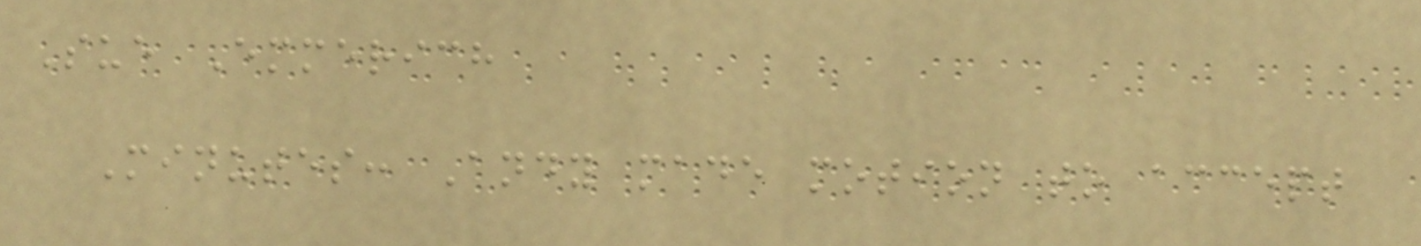Sue Emmerich
Minutes: Andy made motion to accept
